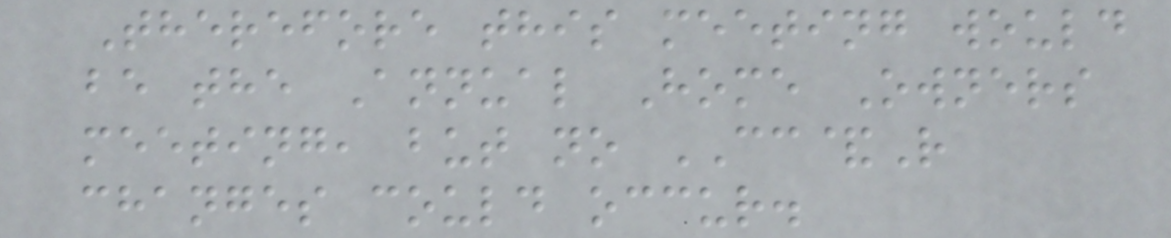Therefore this meeting would
be the Annual Home Owners
meeting, but no CC&R
changes could occur.
